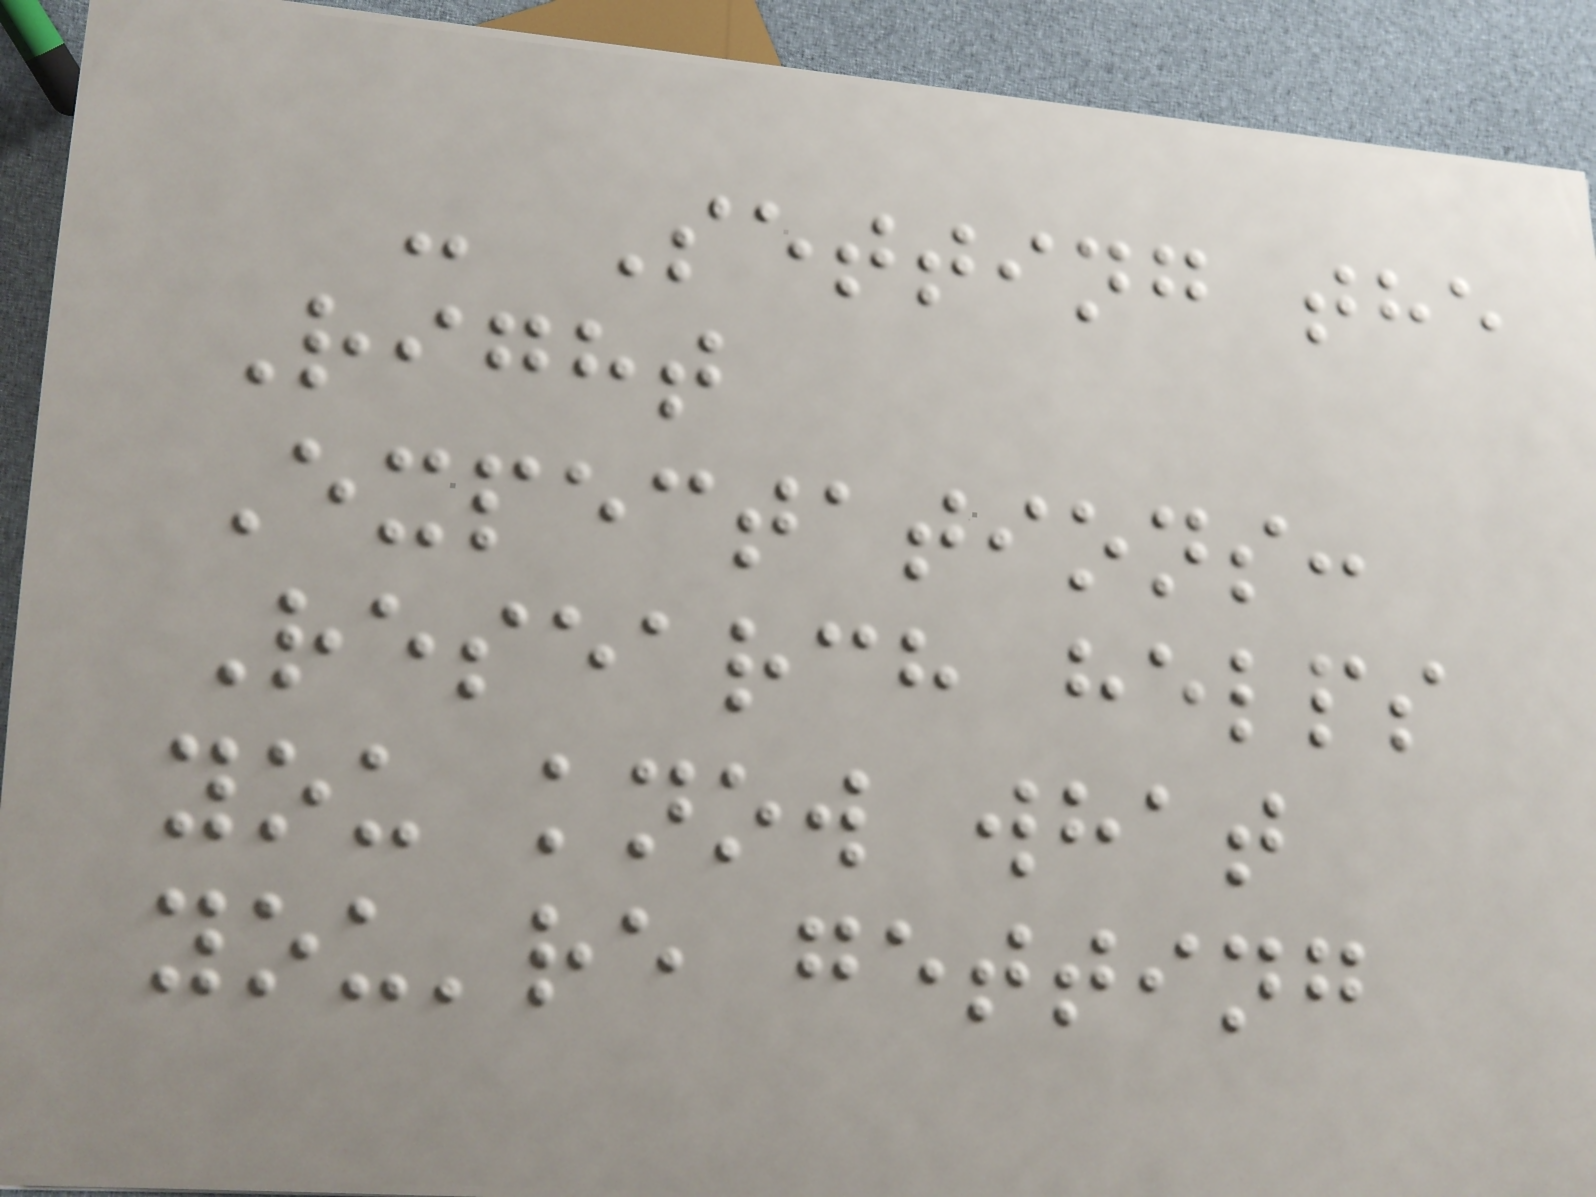- Setting the
Right
Expectations:
Research helps
you know what
you're getting
